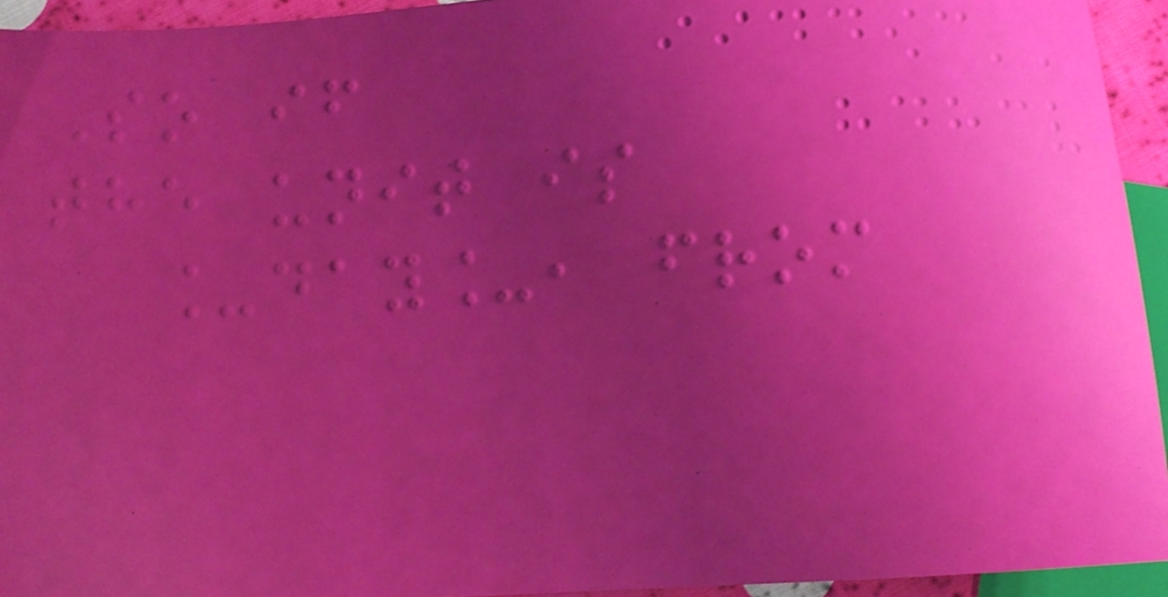So if
the unit is
_day_, from
